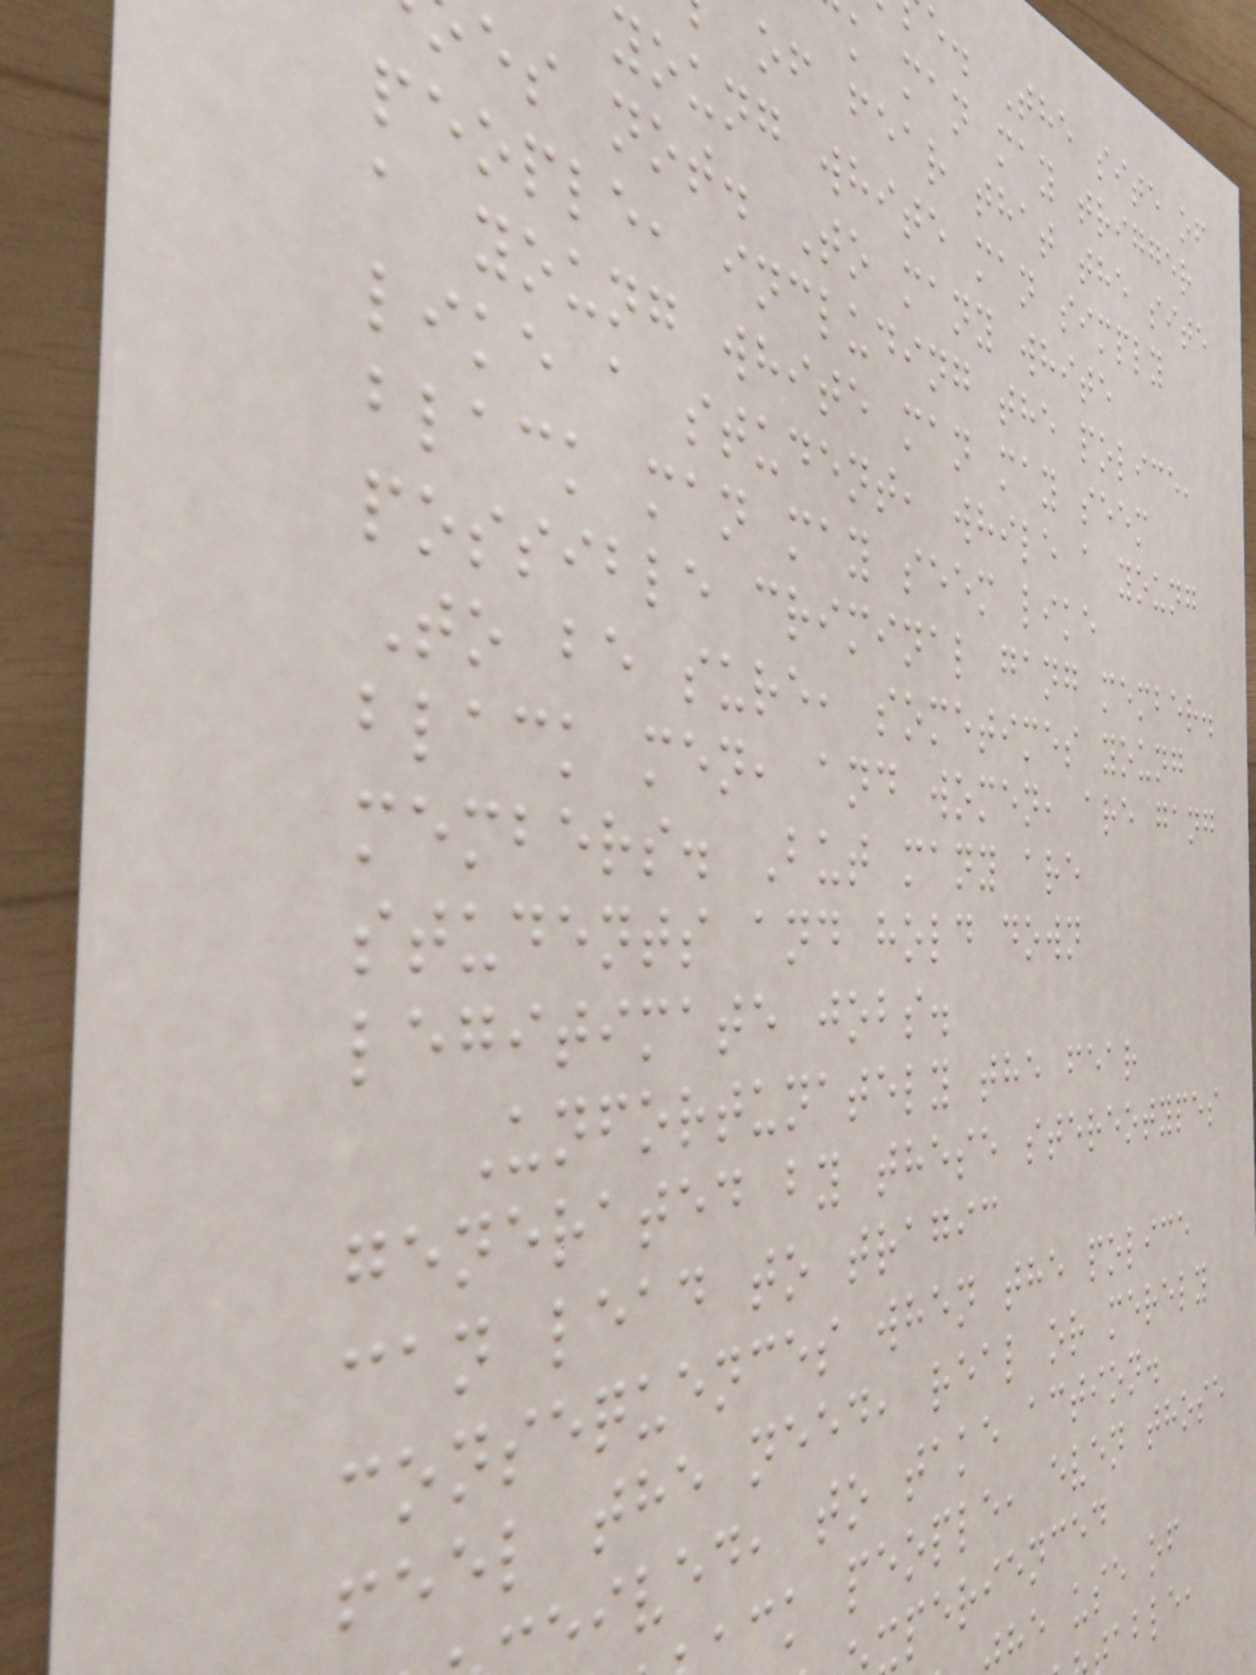e. The site of
k man may trigger
of fear that the site
young white man simply
es not. To many white
people, including the police,
a young white man may seem
like a student, while a young
black man may seem like
possible criminal gang member.
To be sure, sometimes young
black men, and women, are gang
members. But many are
students and hold down
legitimate jobs.
Unfortunately the fear
generated by these stereotypes
can lead to tragic
consequences when the police
feel the need, real or merely
eived, to take action.
ck people, even those
perienced
he use of
